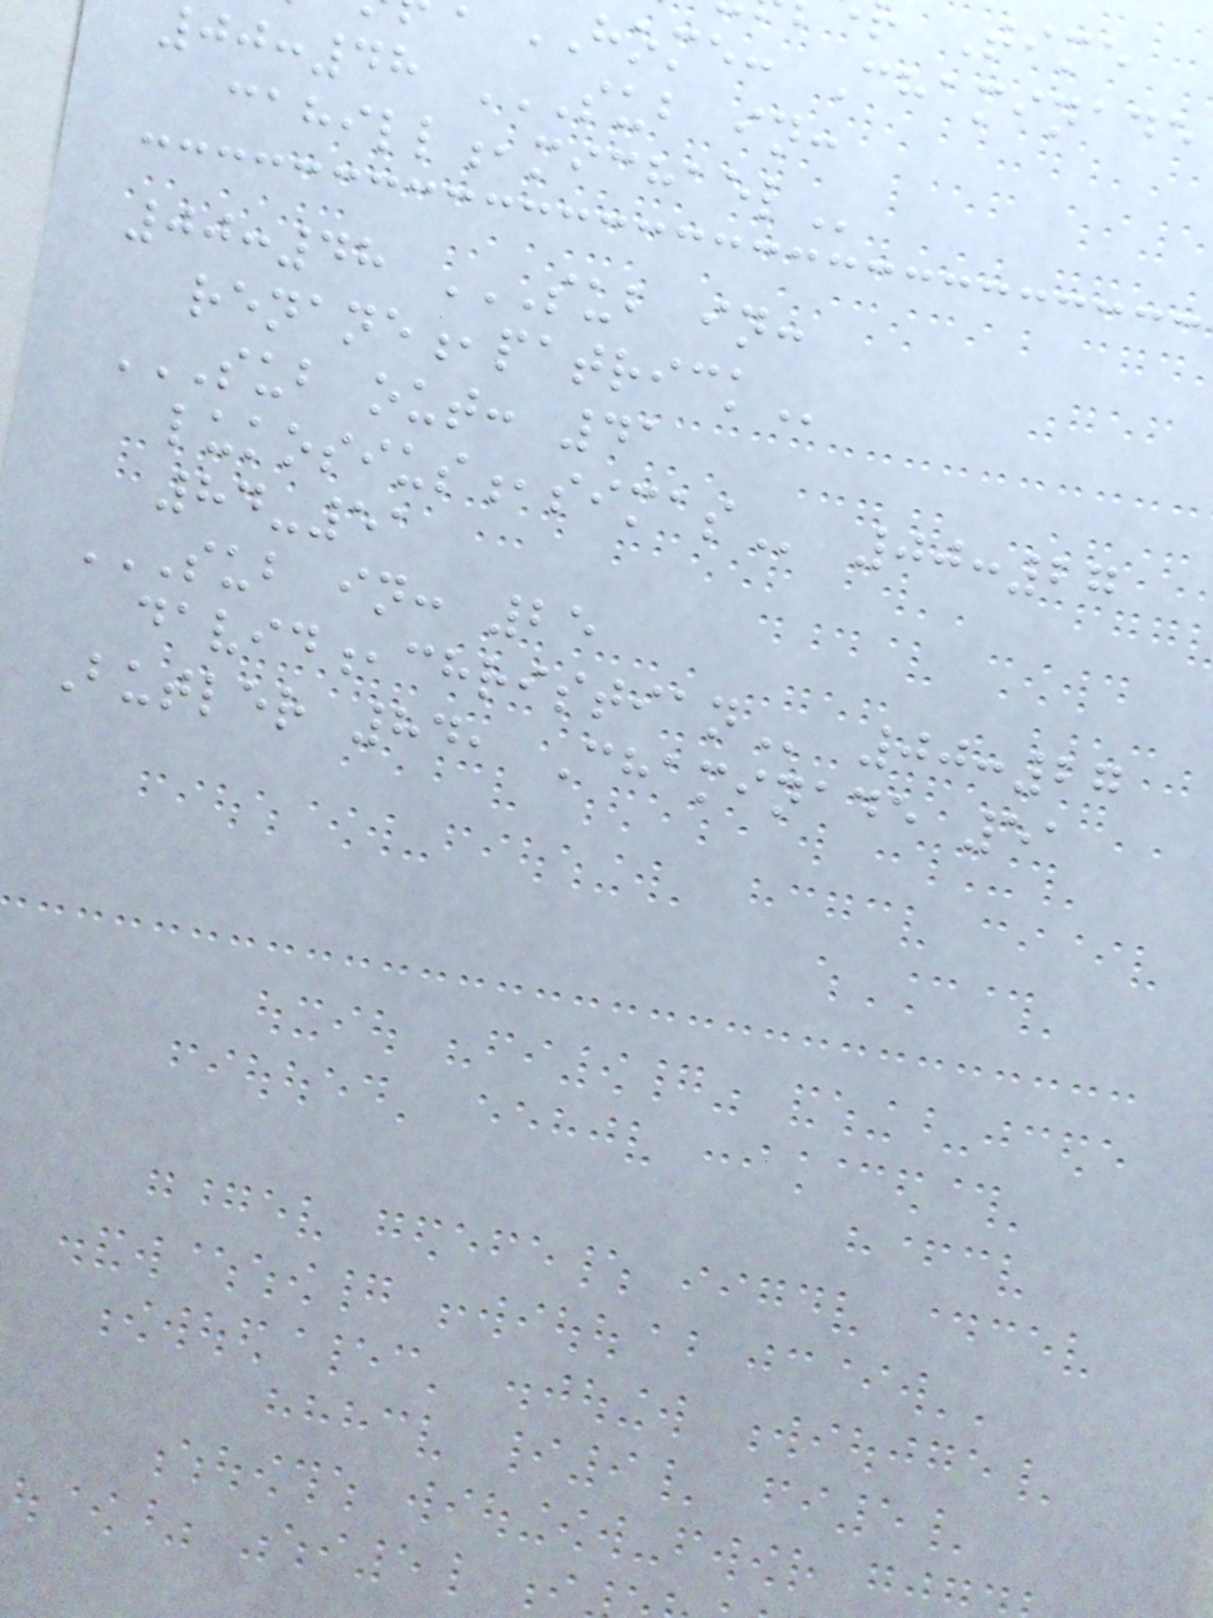home: Chaminade
00:48 SUB IN:
00:48 SUB IN:
SUB OUT: 41
00:27
84-51
SUB IN: 25
00:27
Butler 84, Chaminade 51
